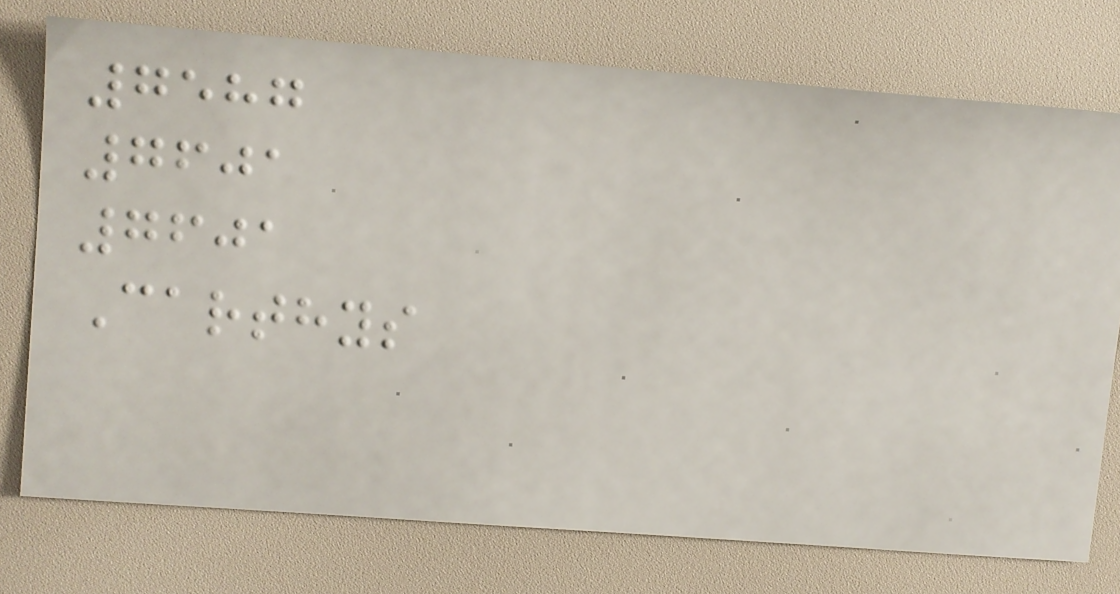7587
7601
7601
Carthys
